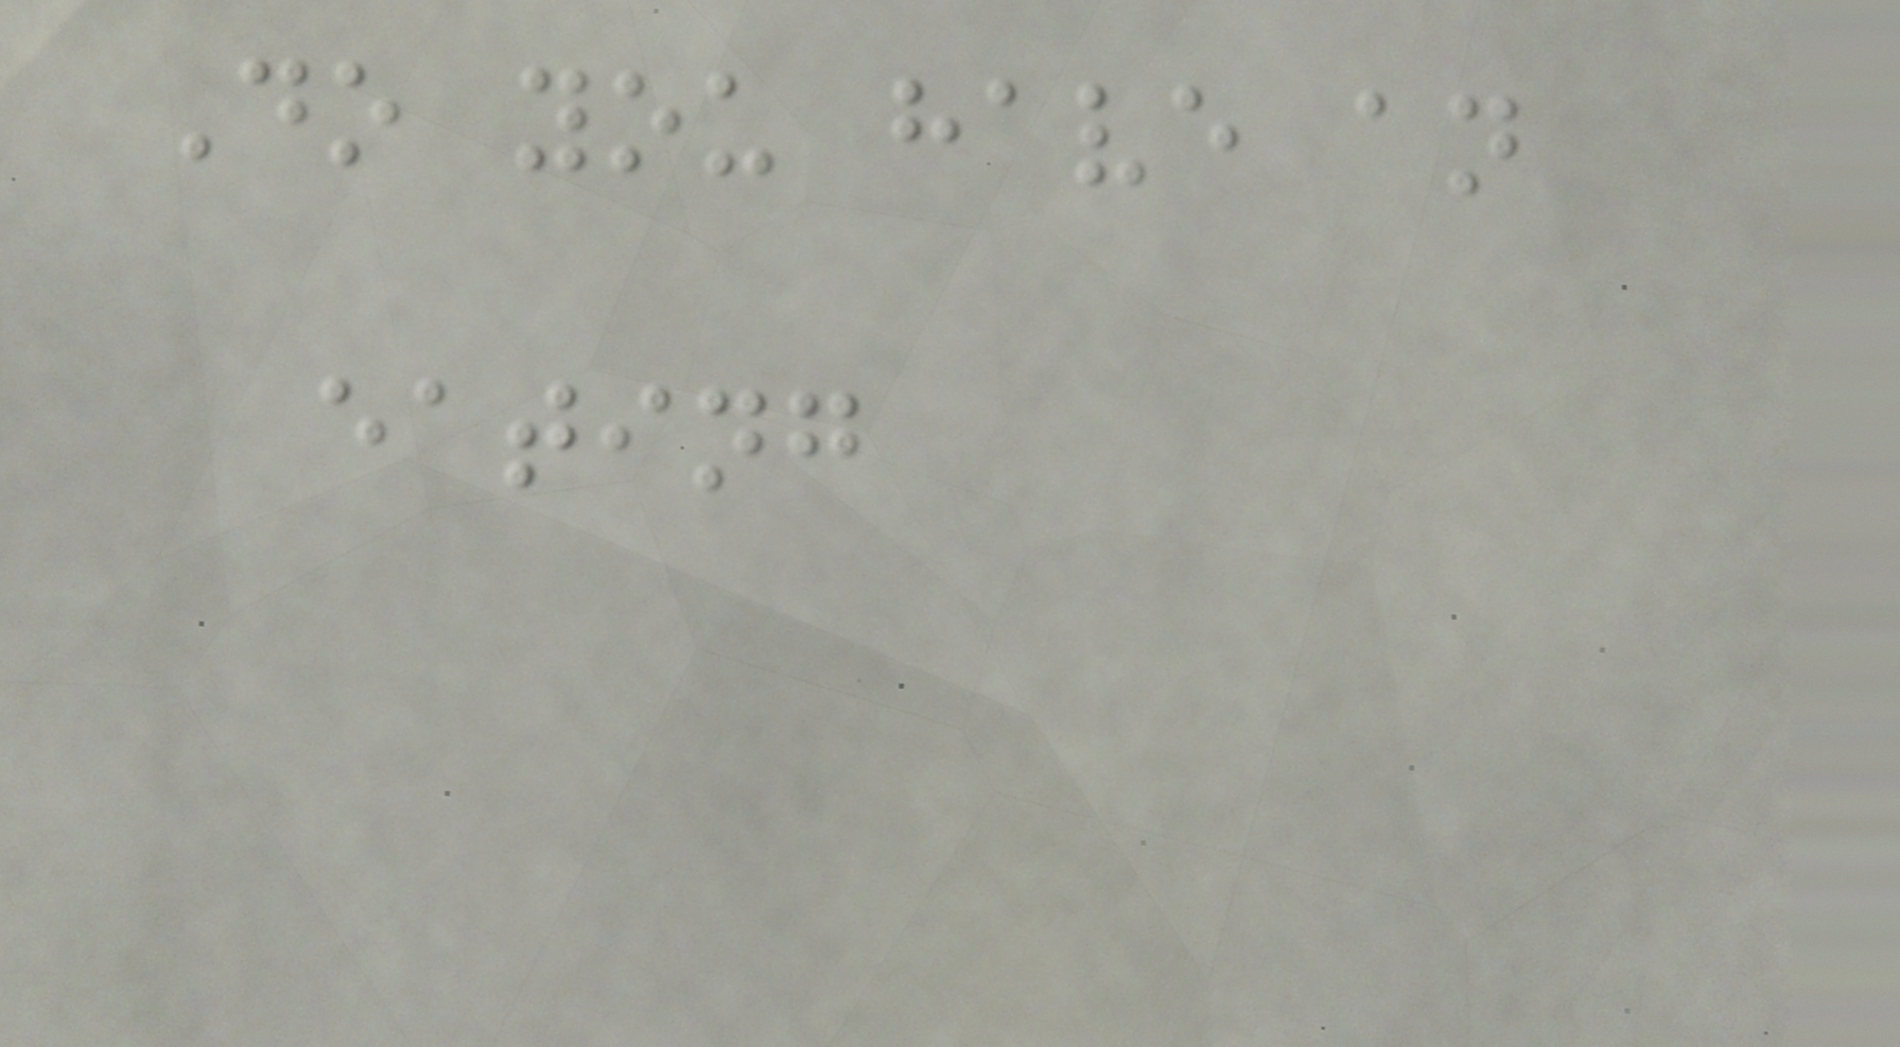Do you have an
eating
